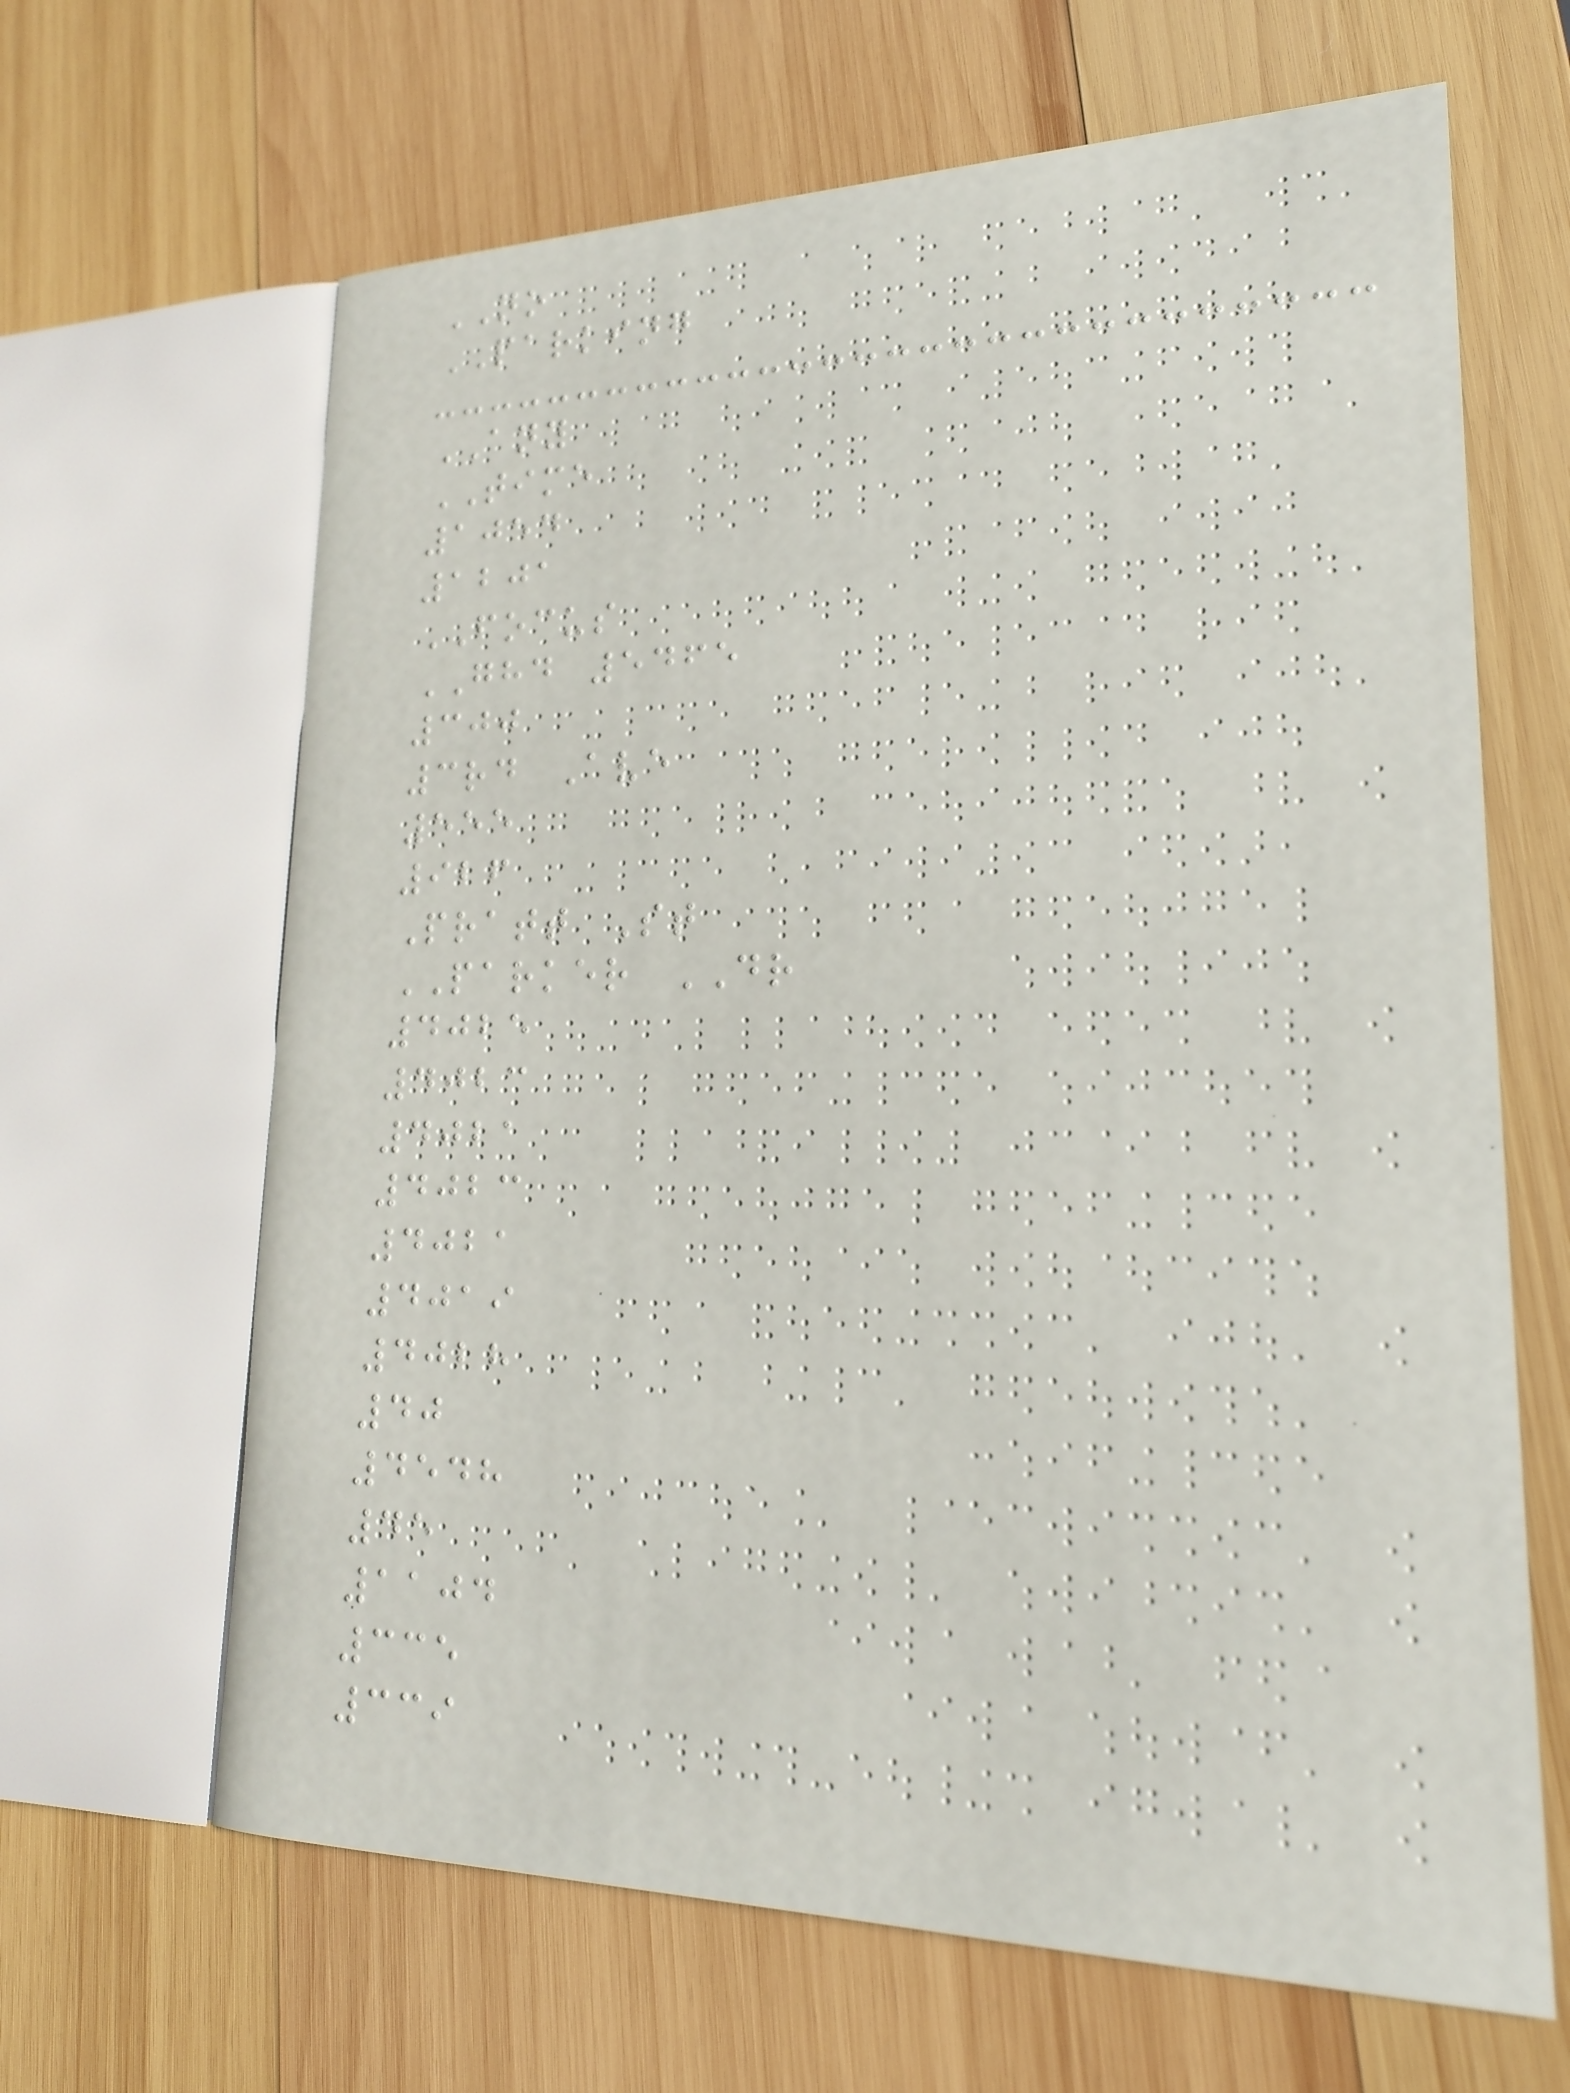NO
PARKING
ANY
TIME
1054
1201
FOCUS
GHD 5465
300
3rd Ave
555
926
Pratt St
PARKER DR
4025
4023
4021
4023
4021
4019
4028
40
4548
45
1104
335
339
